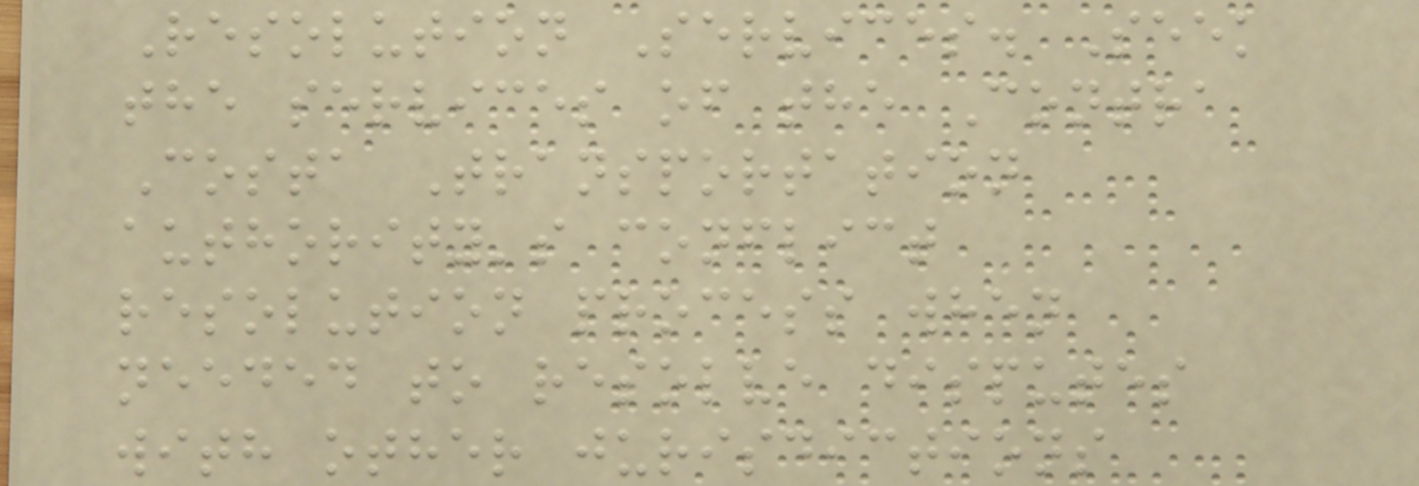Resolution Services. Seek
the services of the Contra
Costa Transportation
authority's conflict
resolution process when
needed to resolve disputes
with other jurisdictions
